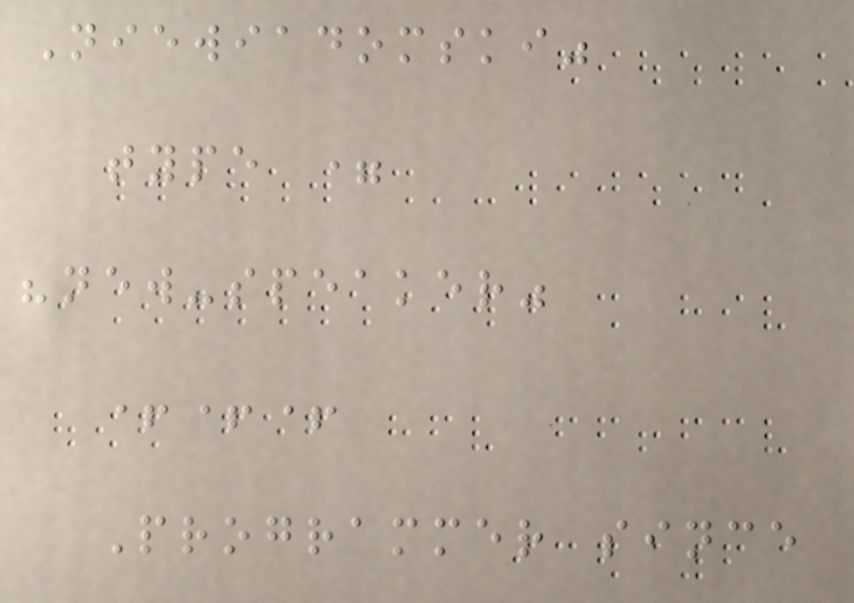Niewiadomski"
type =
"new-speaker"
+++
Programmer since
